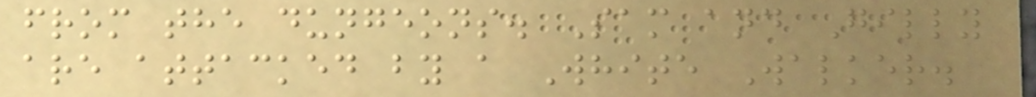from the dungeons. Sam and Gilly
are attacked by a White Walker.
